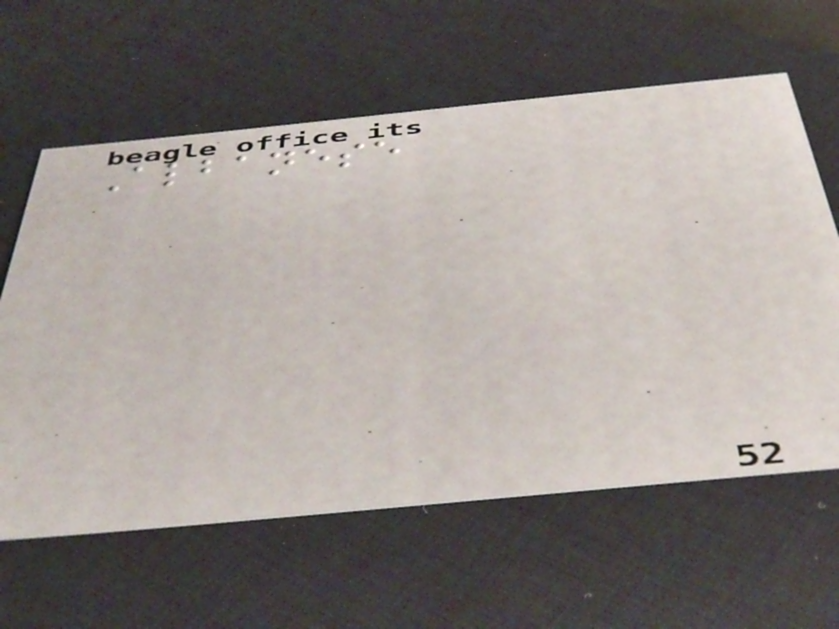Albanese
